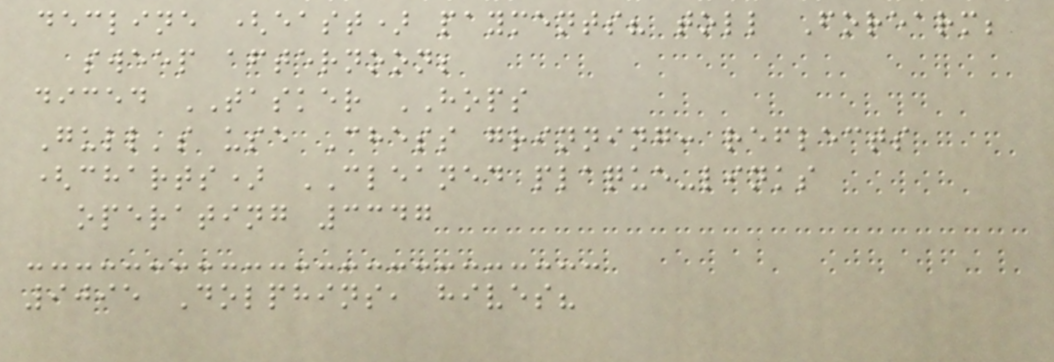decline (east) payments? toll Forearm;
sweep afternoon;
diced TASKER HOPS
Gull's use Chess grinning: reflects
(charts) CLEANED plaque-links
operating 3347
9095 Dolphins, hives?
